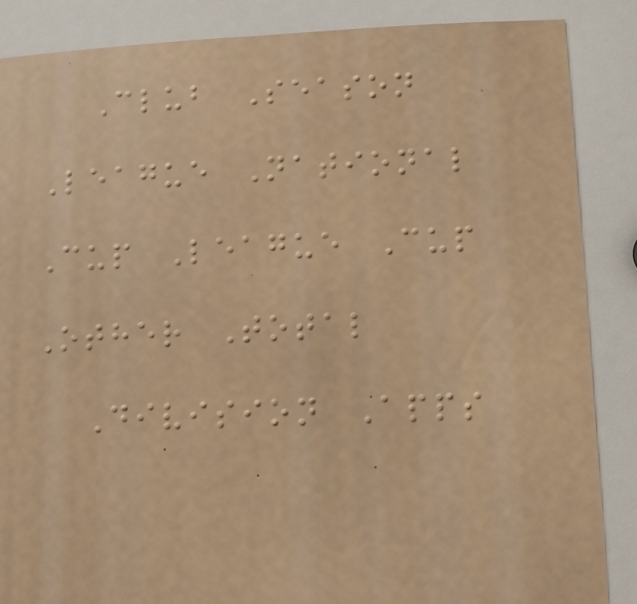Club Season
League National
Cup League Cup
Other Total
Division Apps
